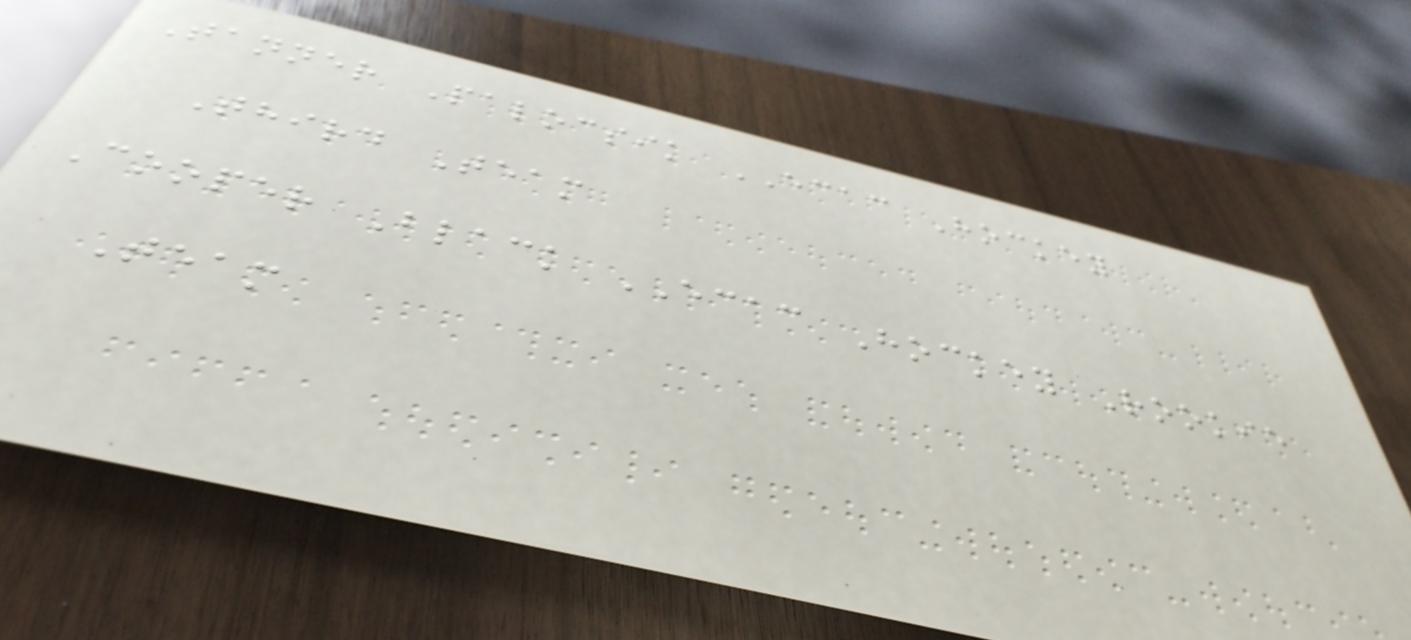Tanner Palocsik ECAC Hockey
Third Team
Cooper Black ECAC Hockey Rookie
Team
